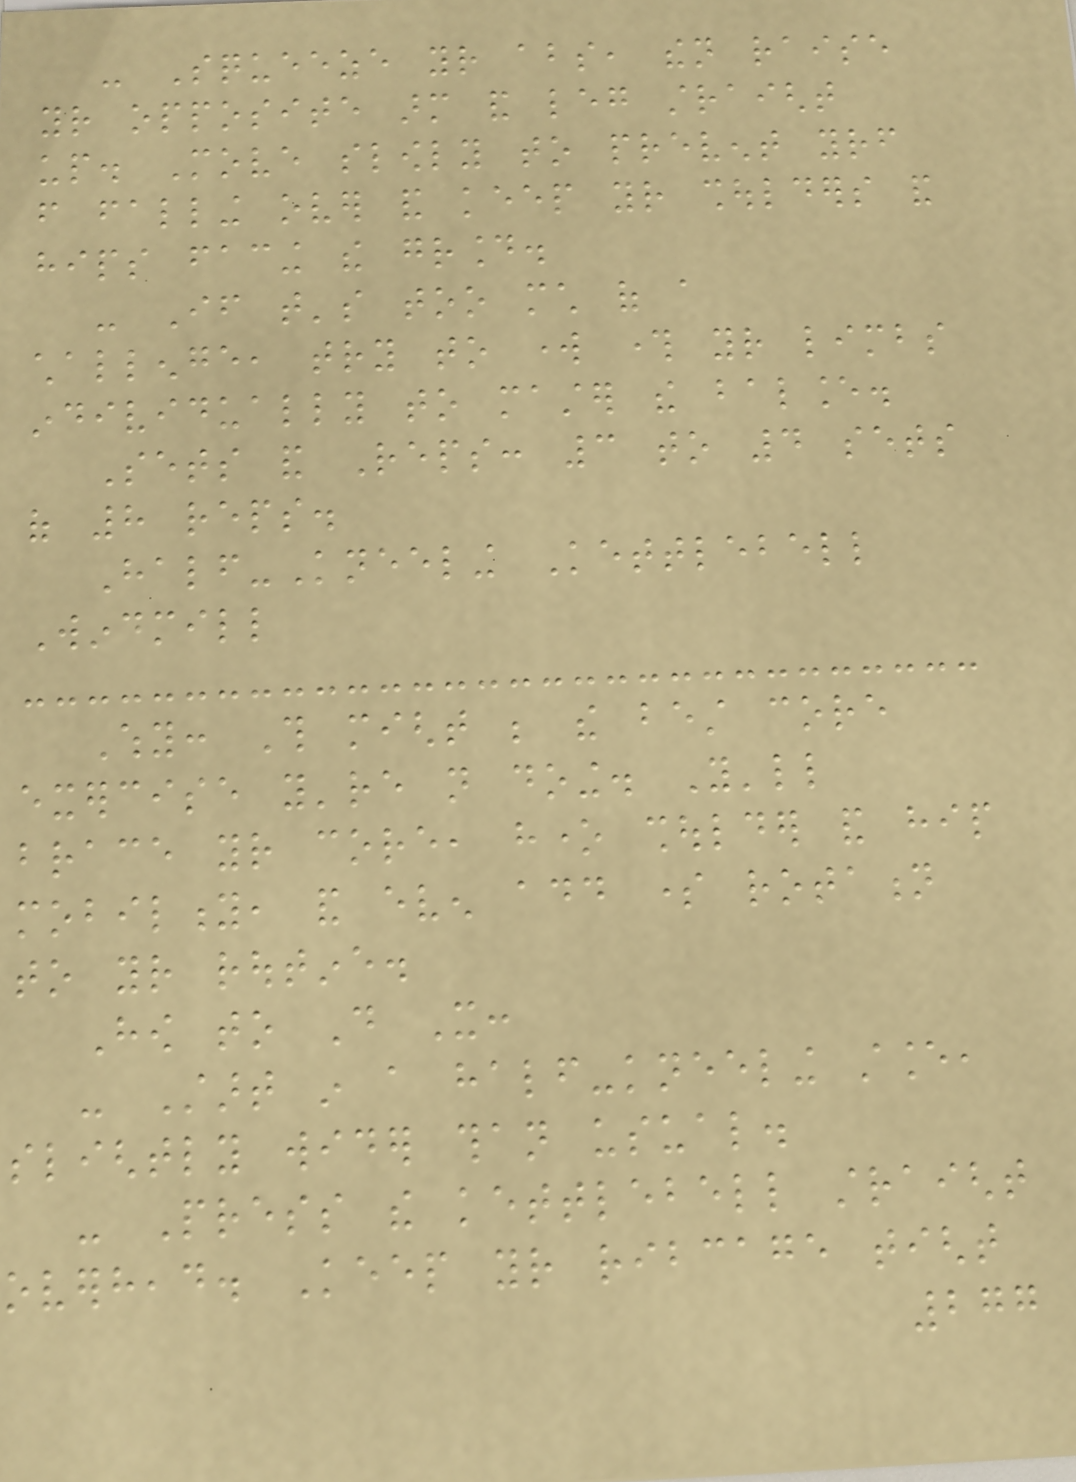- Squeeze your abs, then raise
your opposite arm and leg straight
up. Move slowly to prevent yourself
from falling over and keep your shoulders and
hips facing the ground.
- If that's too much of a
challenge, try to work through your limbs
individually to master the balance.
Sets and Reps: 3 to 4 sets
of 8 reps.
Half-Kneeling Kettlebell
Windmill
Why: This might be the best core
exercise you're not doing. You'll
brace your core, hone shoulder and hip
mobility, and even add some rotation
to your routine.
How to Do It:
- Start in a half-kneeling stance,
slightly wider than usual.
- Press the kettlebell straight
overhead. Keep your ribcage tight
277
